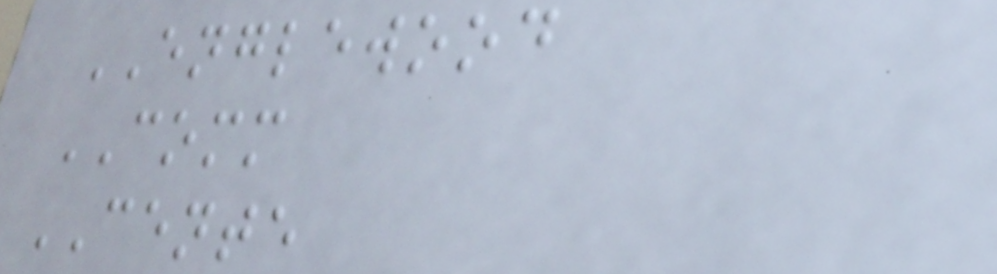ENGLEWOOD
COMM
CENTE
